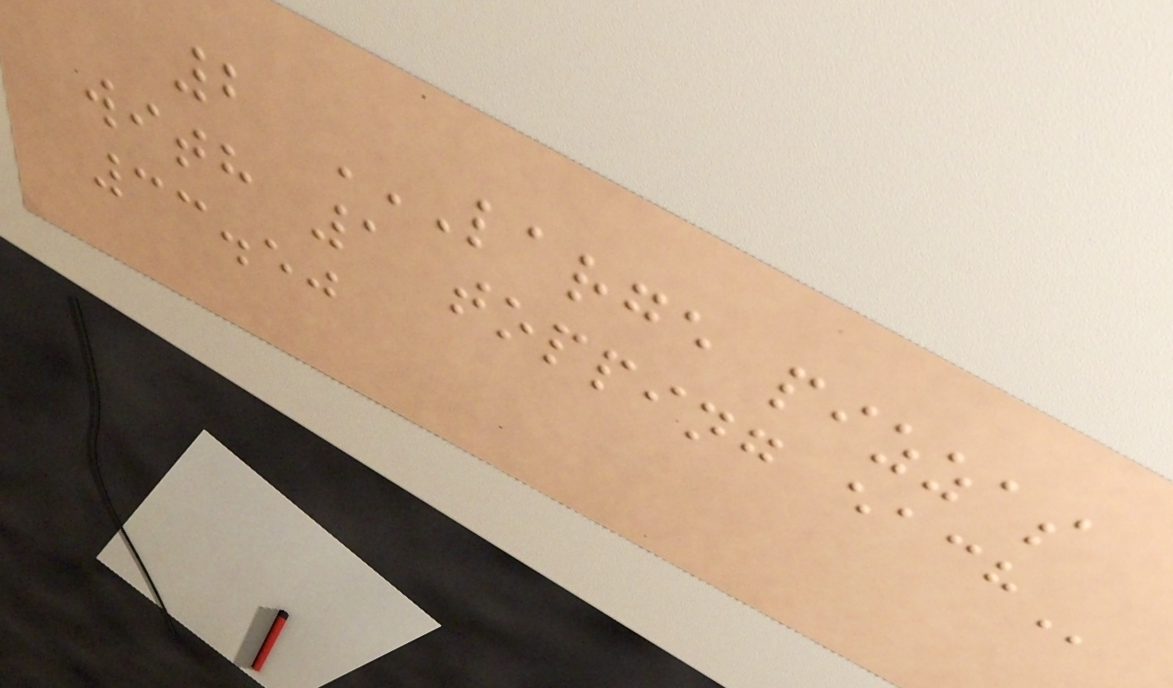2 LARGE PIZZAS
WITH 1 TOPPING EACH
33.50
